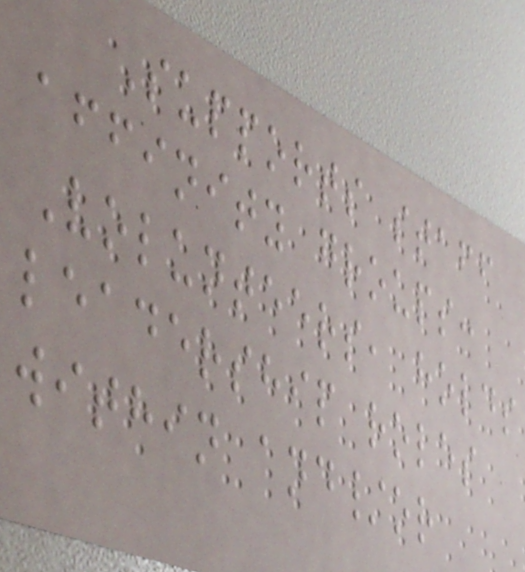Supports staff
affinity groups:
Volunteers, holds
leadership roles
within and/or
